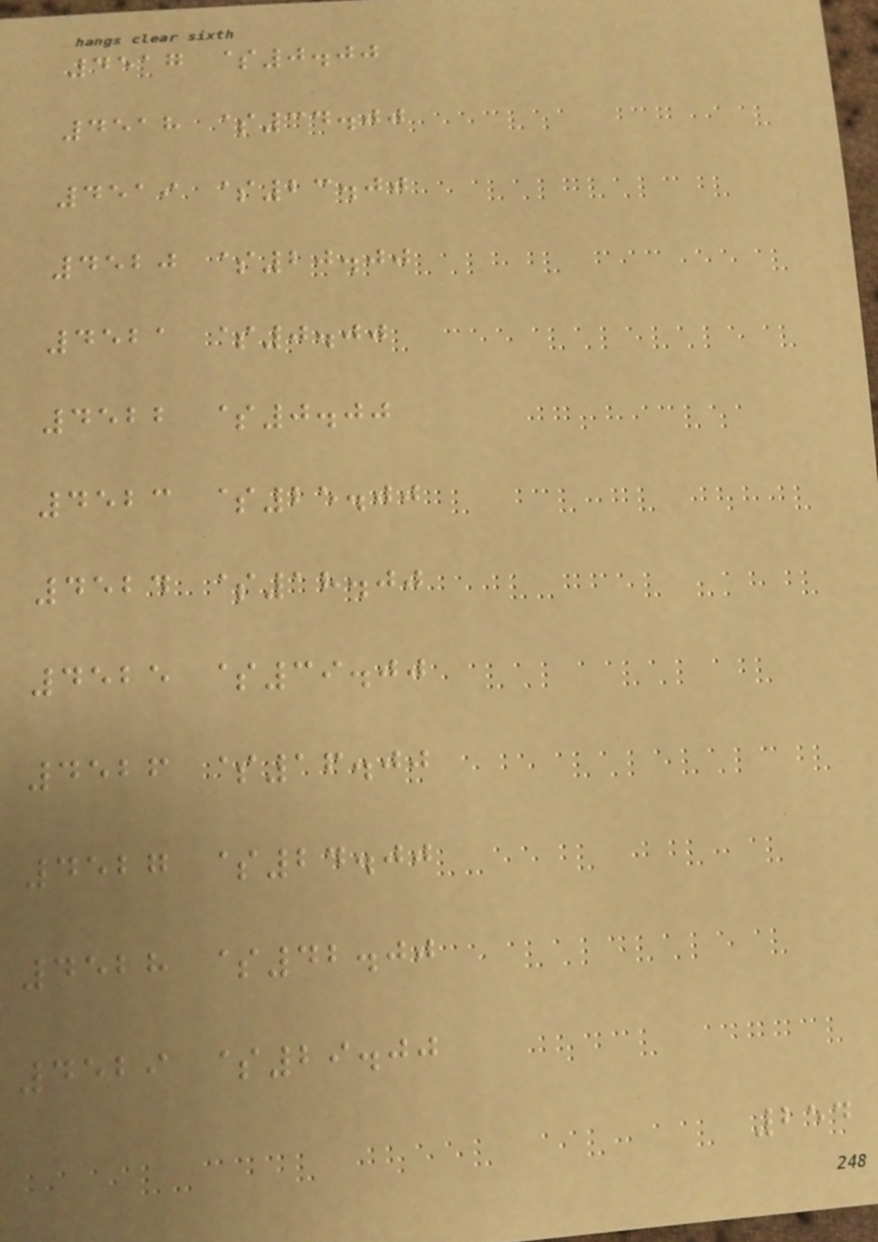4517 $0.00
4518 $34.00
4519 $23.00
4520 $20.00
4521 $0.00
4522 $0.00
4523 $25.00
4524 $18.00
4525 $39.00
4526 $16.00
4527 $24.00
4528 $42.00
4529 $29.00
254
